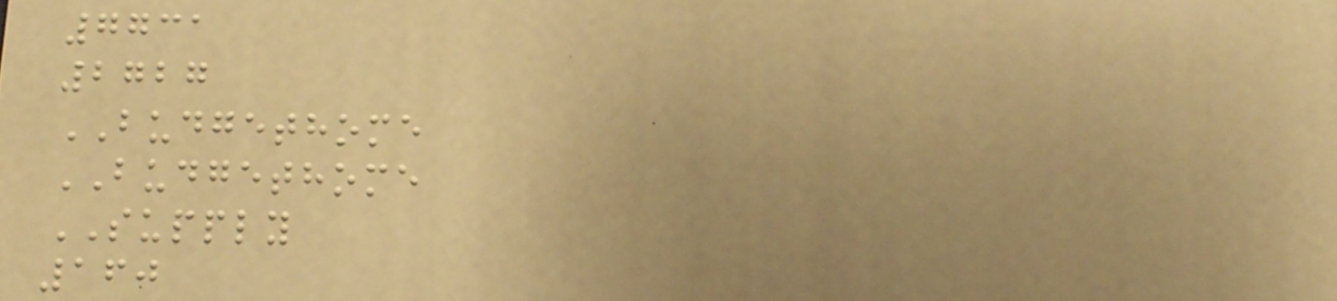7731
2727
BUDGETHOME
BUDGETHOME
SUPPLY
160
